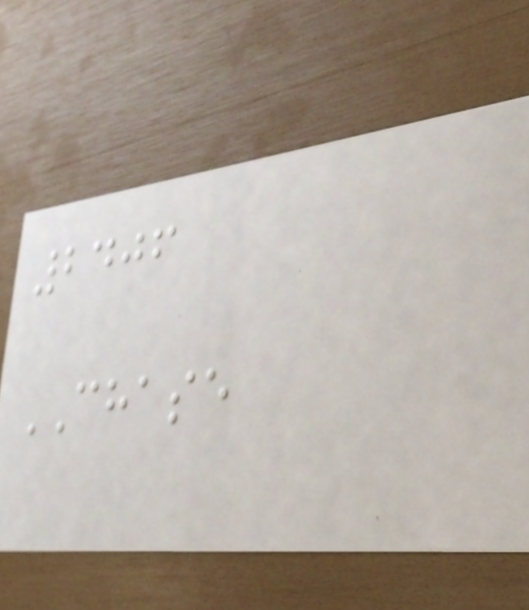2406
CHASE
